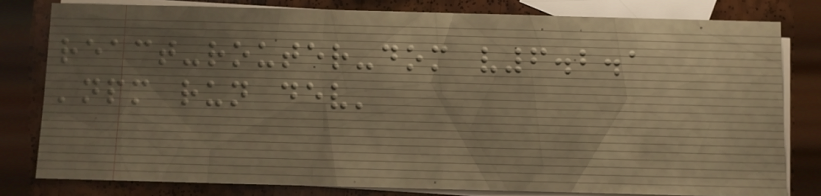react-router-dom v6.2.1
'npm run dev'
